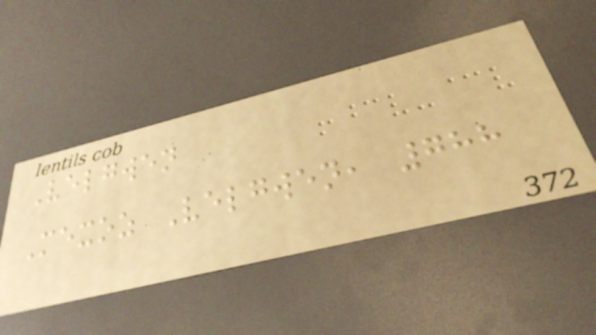Velgwen
Mexoz Velgwen, 788
